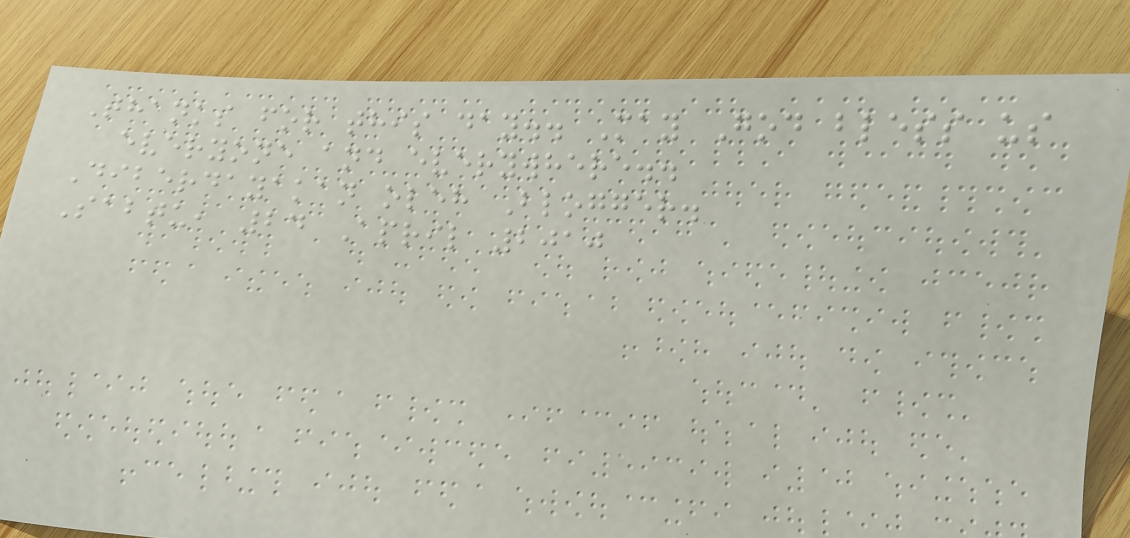Thanks for this day.. May God bless us
everyone and everywhere..
Diberdayakan oleh Blogger.
Sabtu, 24 April 2010
